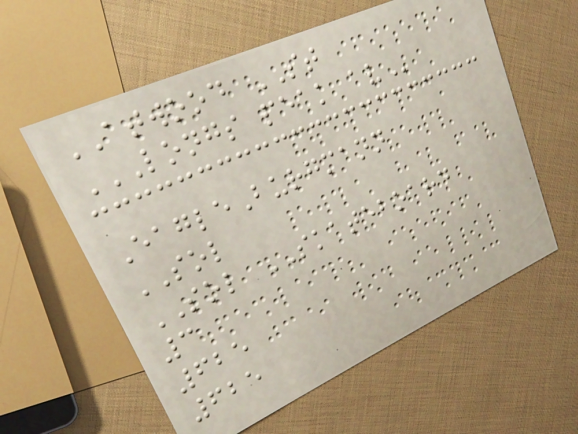ATWOOD ST
LONGS PEAK AV
EagleBurgmann
SOL
SOL SKATEBOARD
3
625
625
